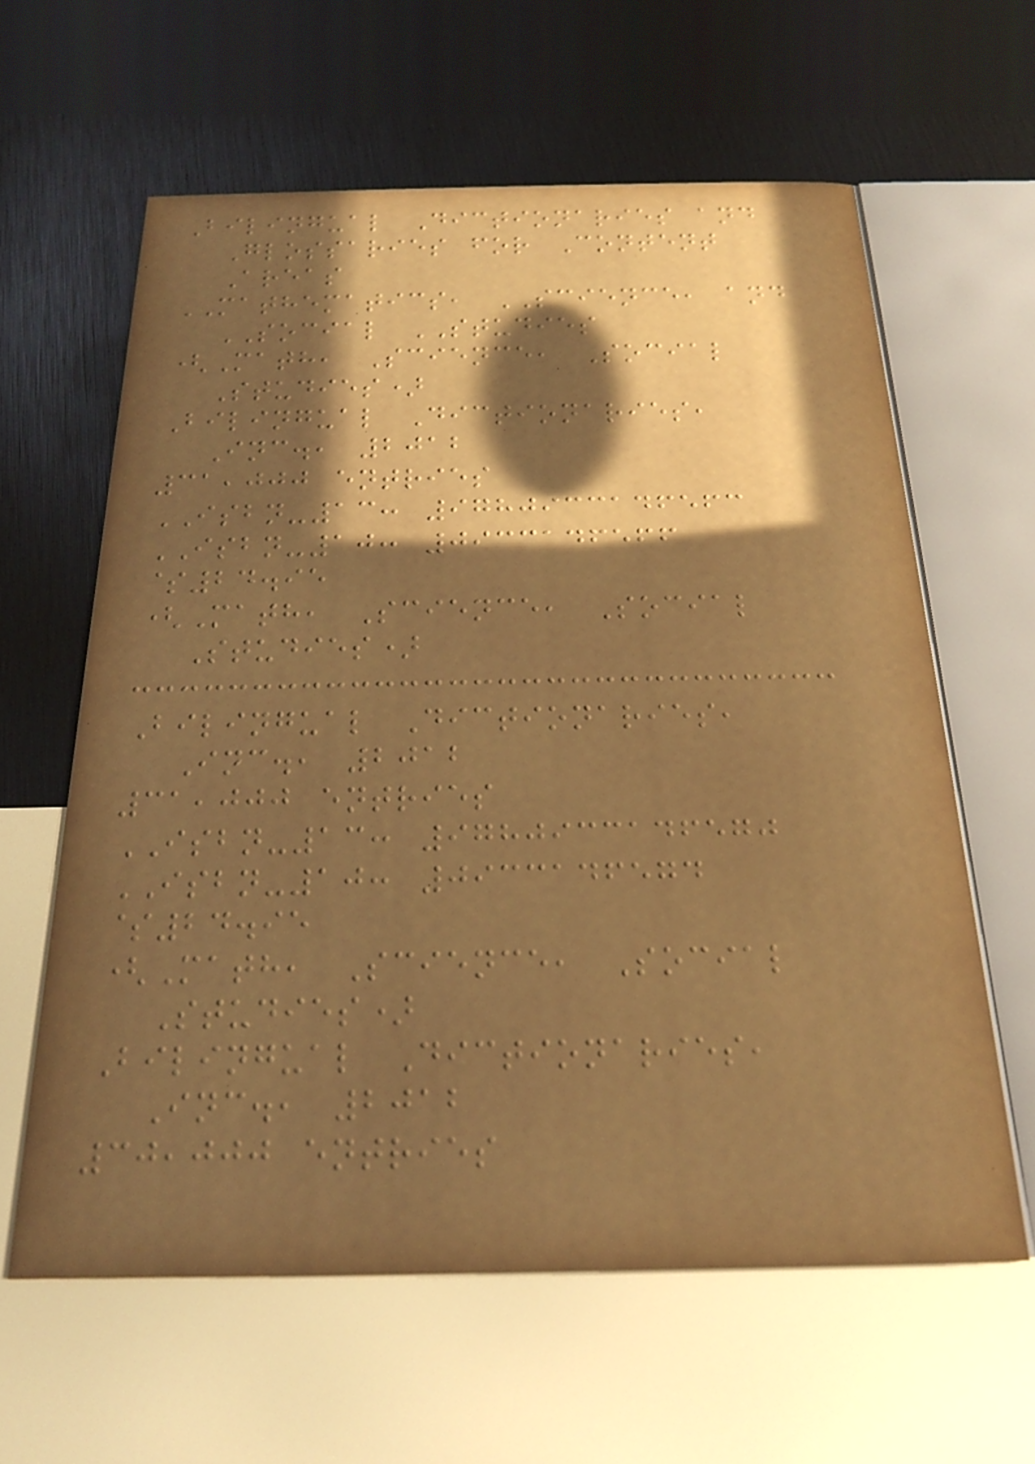Bilingual Dictionaries and
Glossaries for Content
Areas
MATHEMATICS, SCIENCE, and
SOCIAL STUDIES
(Math, Science, Social
Studies)
Bilingual Dictionaries,
Inc., 2012
31,000 entries
ISBN-13: 9780933146563
ISBN-10: 0933146566
$24.95
(Math, Science, Social
Studies)
Bilingual Dictionaries,
Inc., 2012
31,000 entries
ISBN-13: 9780933146570
ISBN-10: 0933146574
$24.95
(Math, Science, Social
Studies)
Bilingual Dictionaries,
Inc., 2012
30,000 entries
